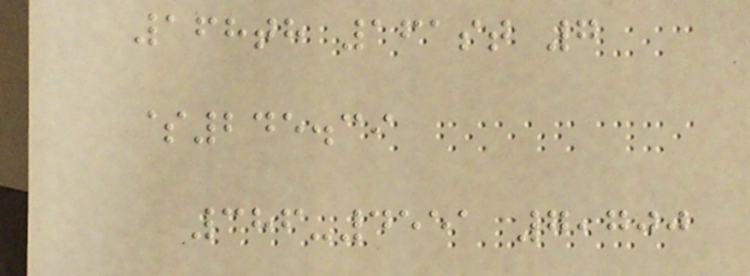168th 161st 7
$245.39
386-4551 7,700
